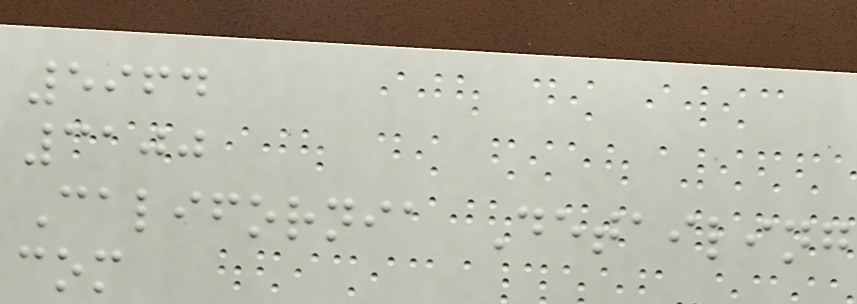5964
3100
California Detailing
com
